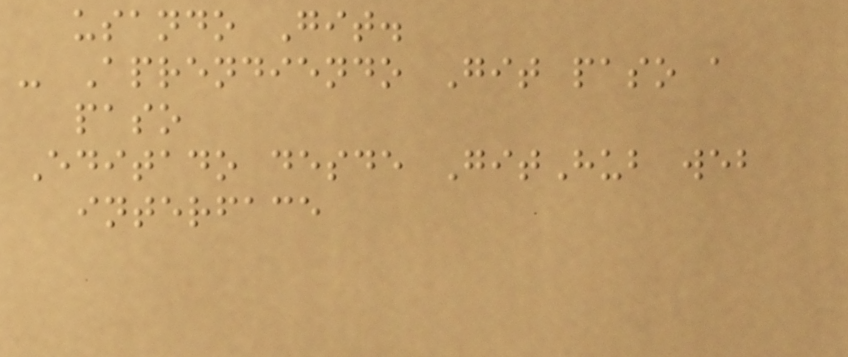usando Git.
- Aprendiendo Git paso a
paso
Editado desde GitHub web
interface
